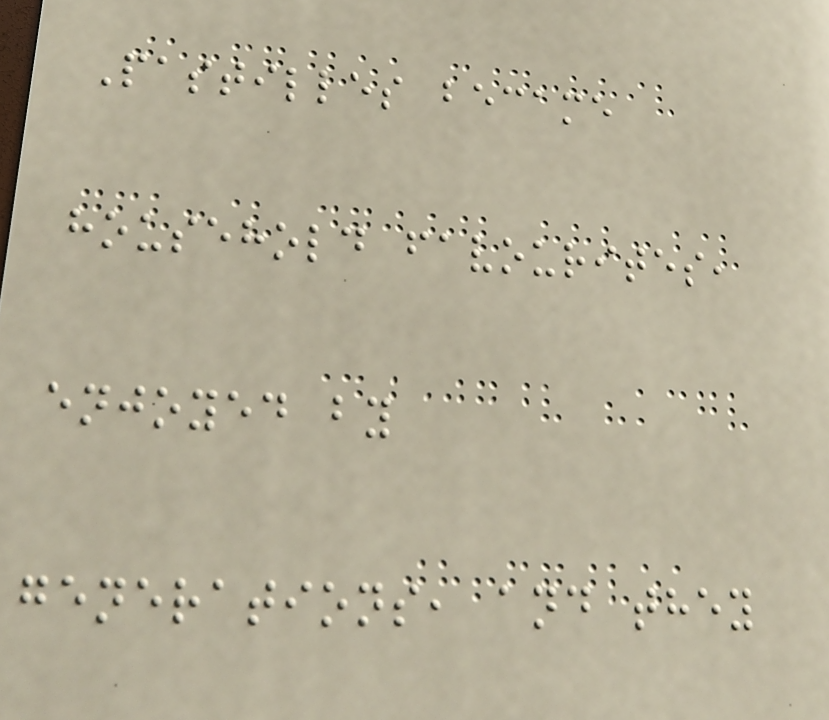Pastilles became
household favourites,
enjoyed by
generations, and they
